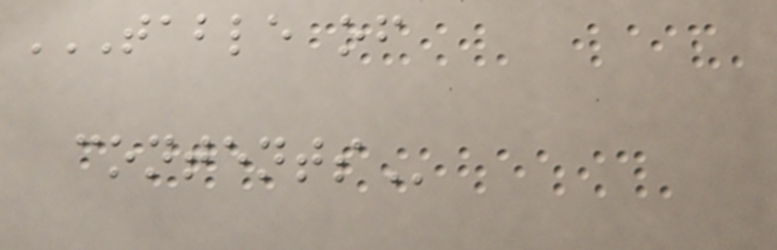TABLE OF
CONTENTS
